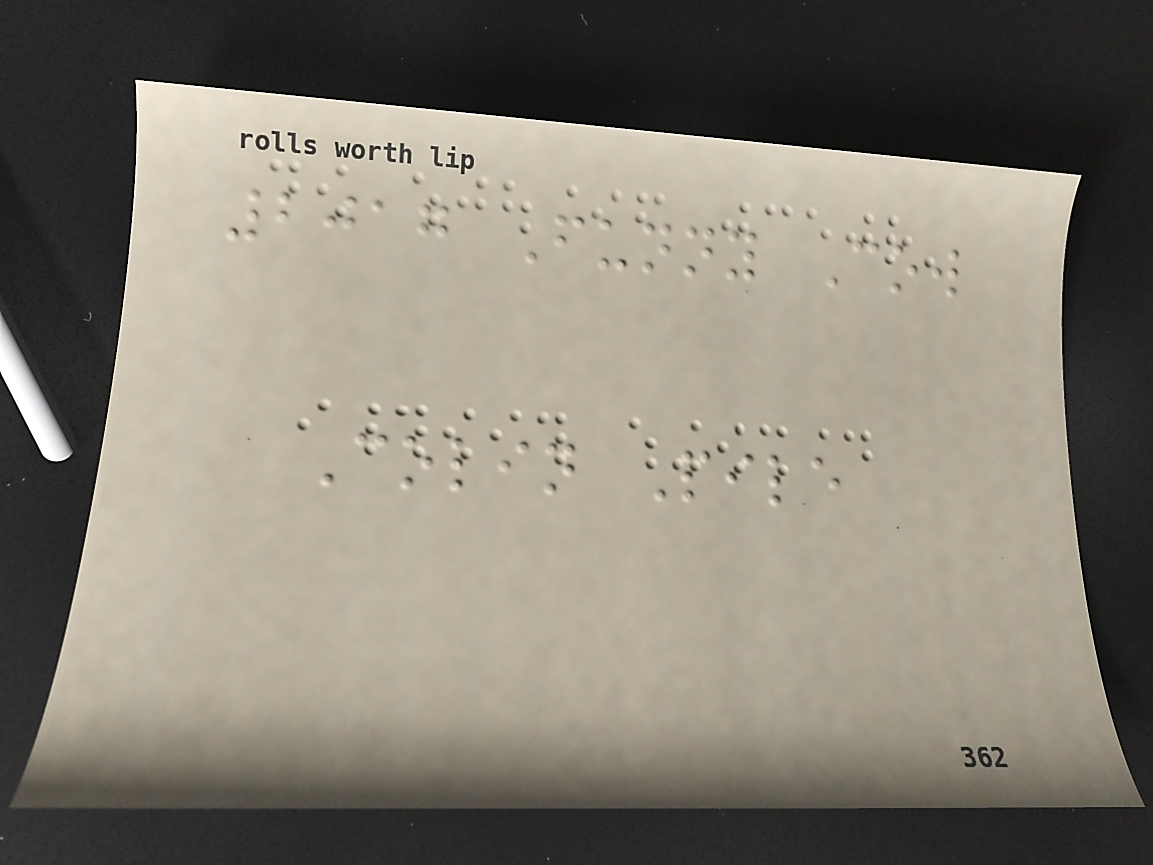2017 Funny Cow
Colin Pile
